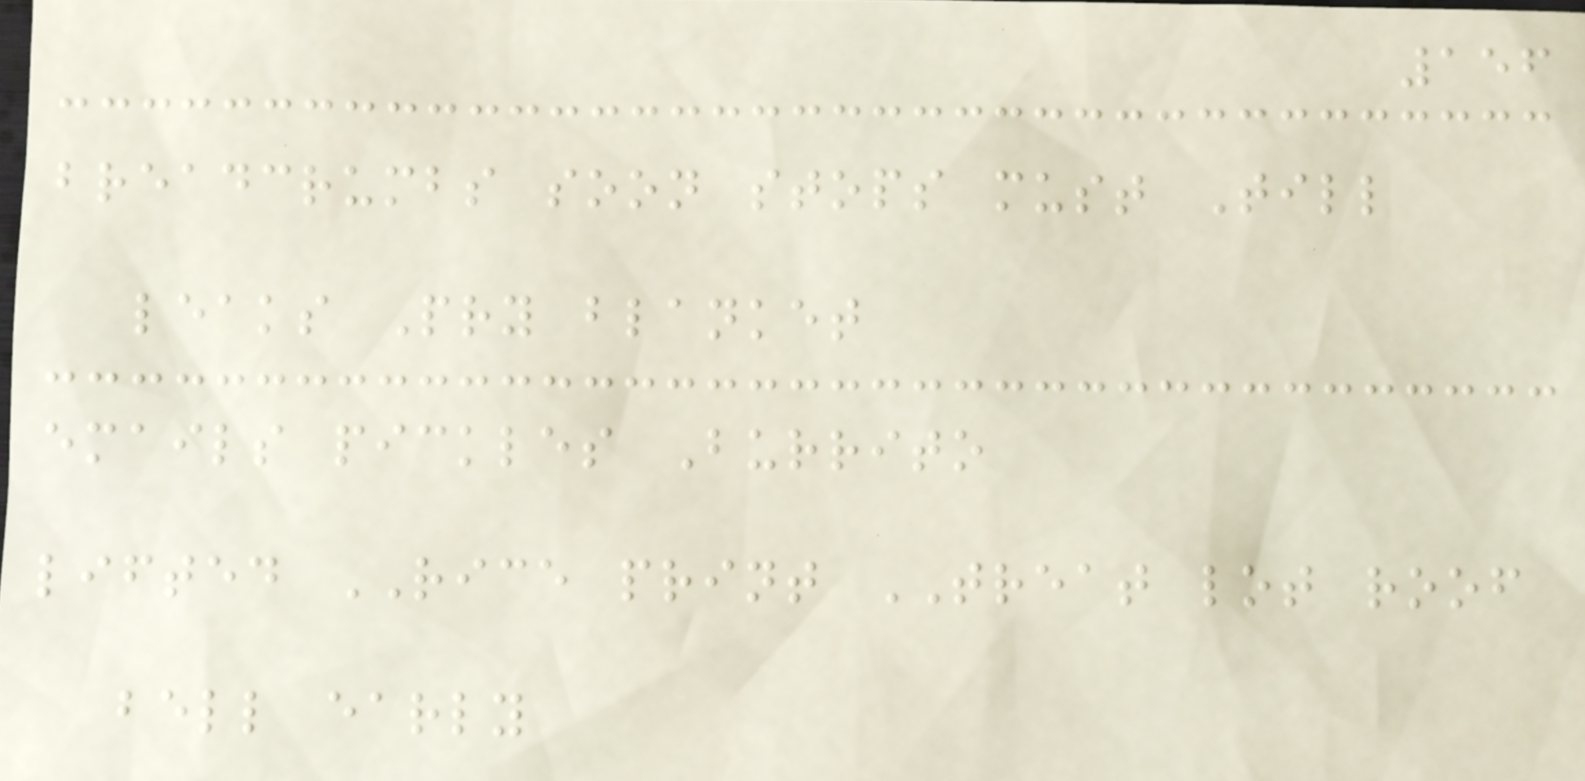156
breadcrumbs soon stops must Till
leaks Pry blanket
emails pickles Burrito
lifted RICE print TREAT lot roof
bell early
